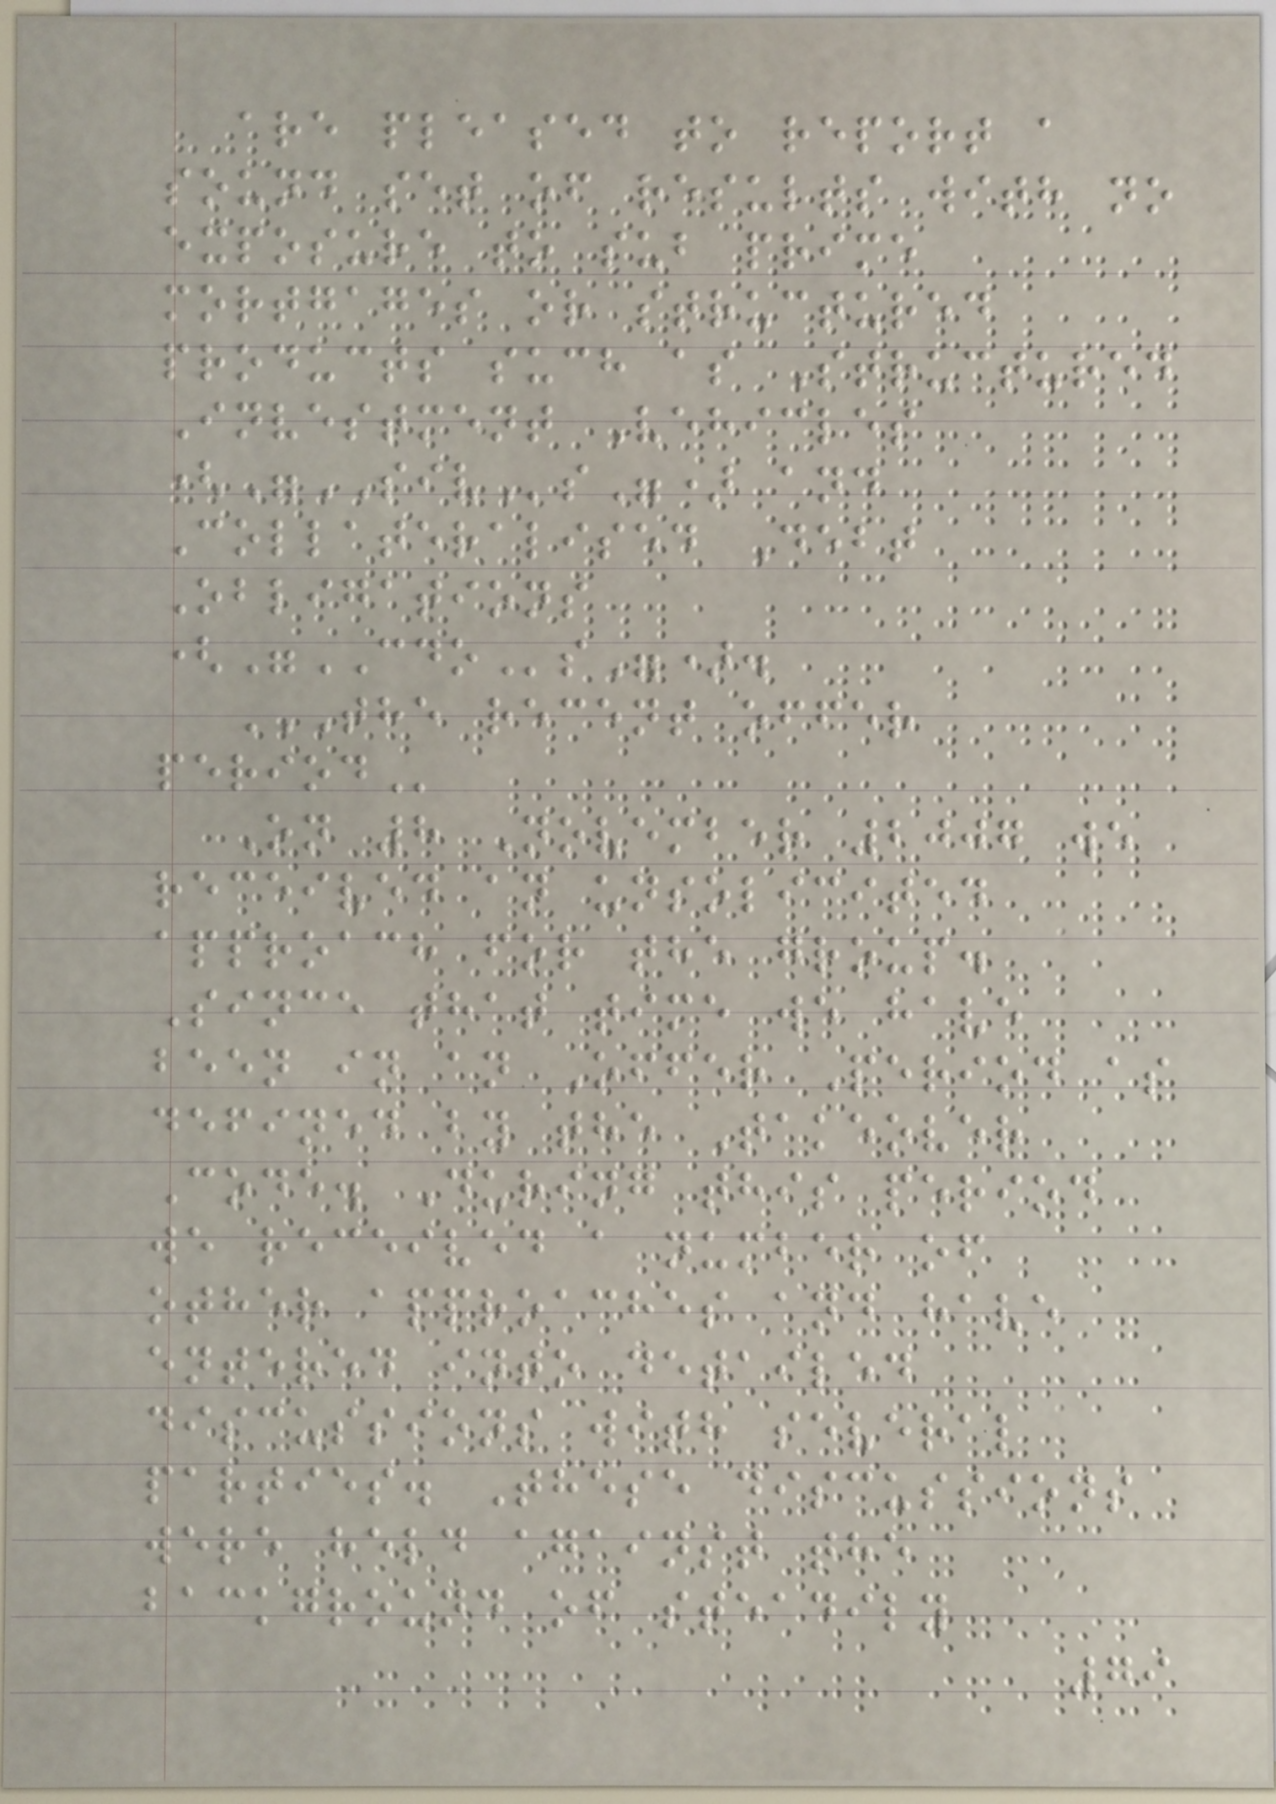are pleased to report a
sound set of results with no
exposure to sub prime
mortgages or structured
products such as Structured
Investment Vehicles
("SIVs") and
Collateralised Debt
Obligations
("CDOs").
THE RECENT OFFER
PERIOD
On 8 November 2007 we
received an unsolicited
approach for the group.
Since that time we have
been in an Offer Period as
defined by the Takeover
Code. During this period
we received a number of
other approaches and have
entered into detailed
discussions with several
parties. These discussions
were held against the
background of steadily
79
